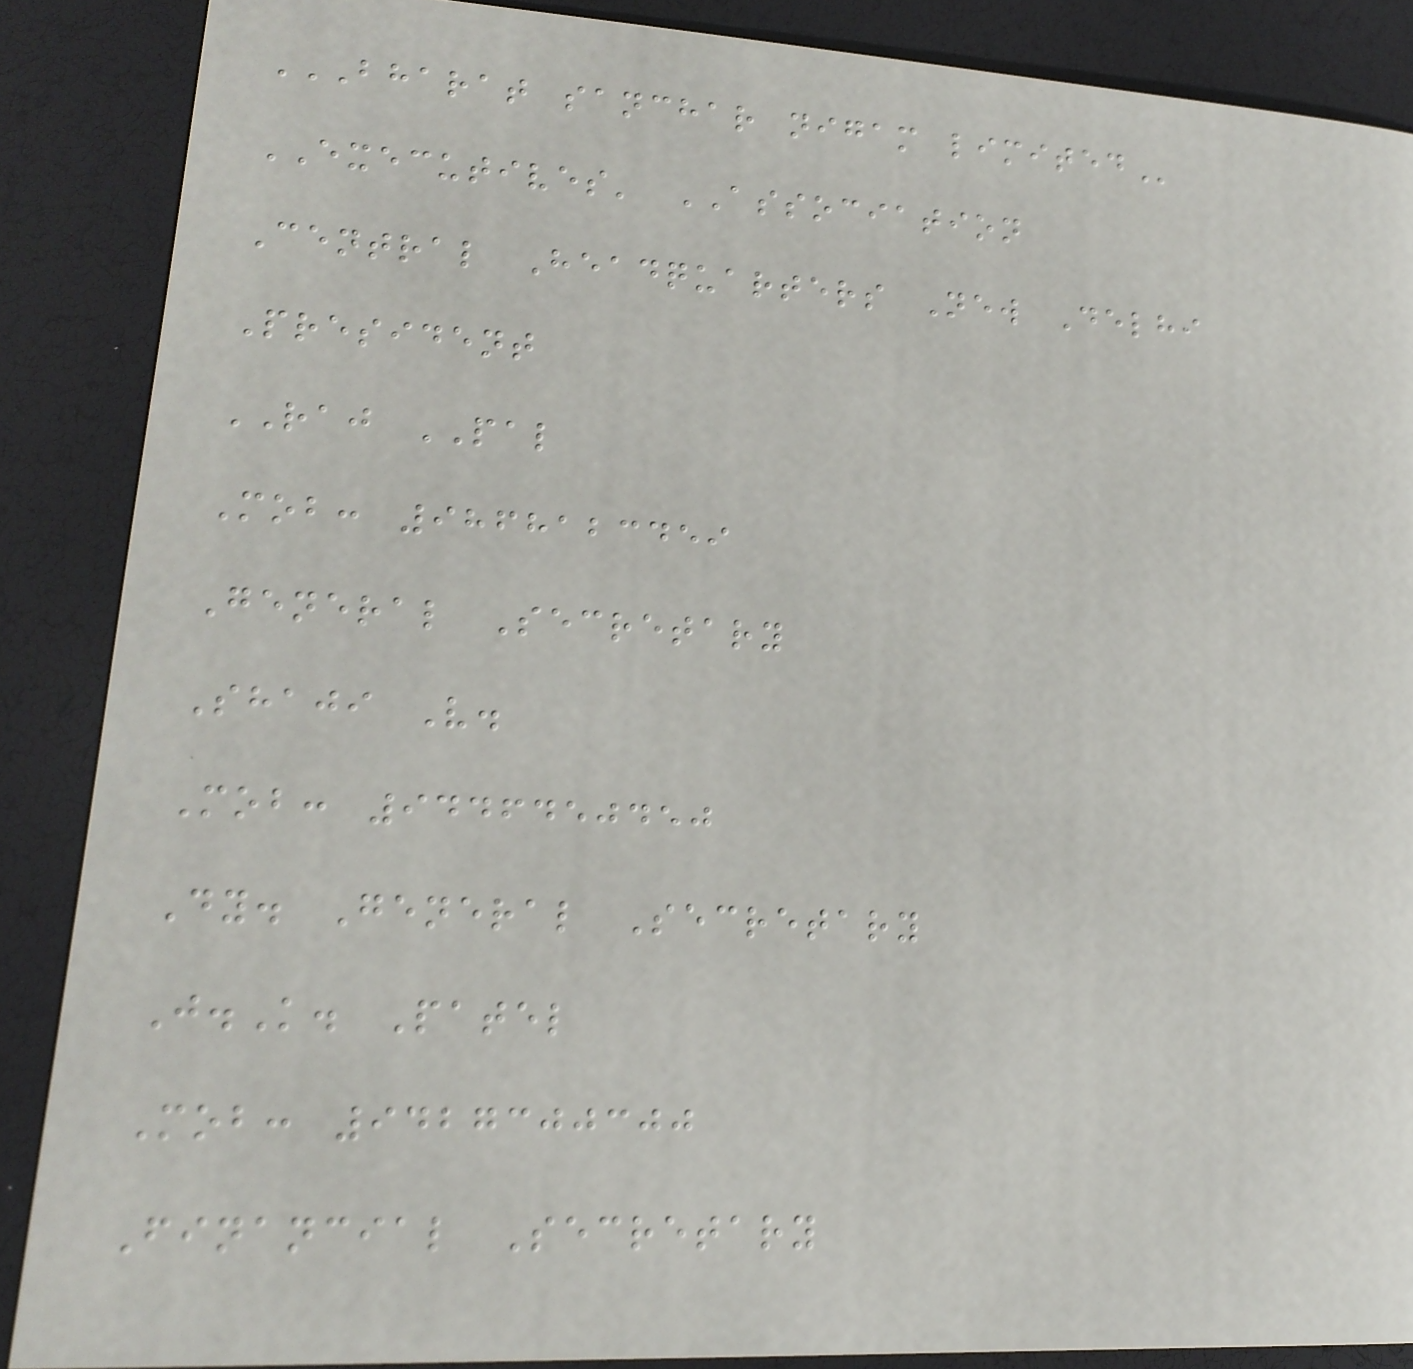BHARAT SANCHAR NIGAM LIMITED
EXECUTIVES' ASSOCIATION
Central Headquarters New Delhi
President
RAJ PAL
Mob: 9868123459
General Secretary
Shaji V.
Mob: 9446450450
Dy. General Secretary
J.K. Patel
Mob: 9427300300
Financial Secretary
